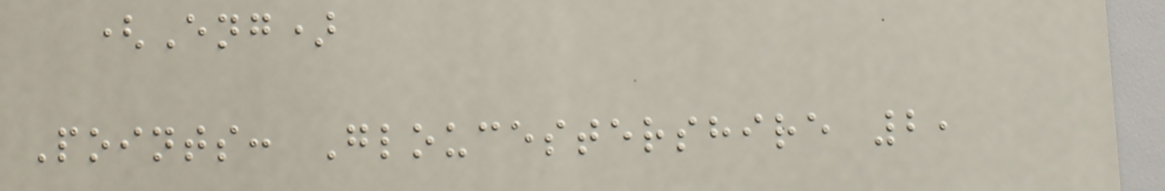(Eng)
Points: Gloucestershire 2,
